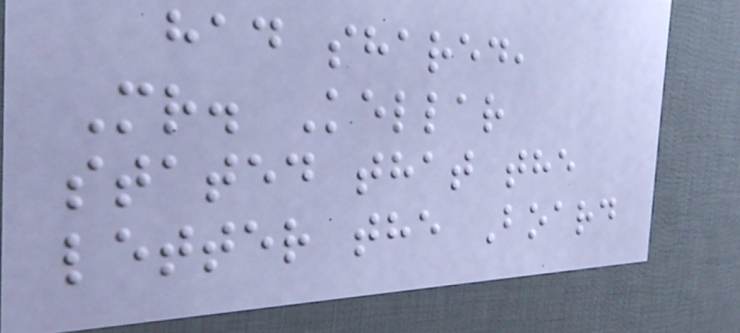had shared,
Mr. Kellar
stated that the
letter the Board
